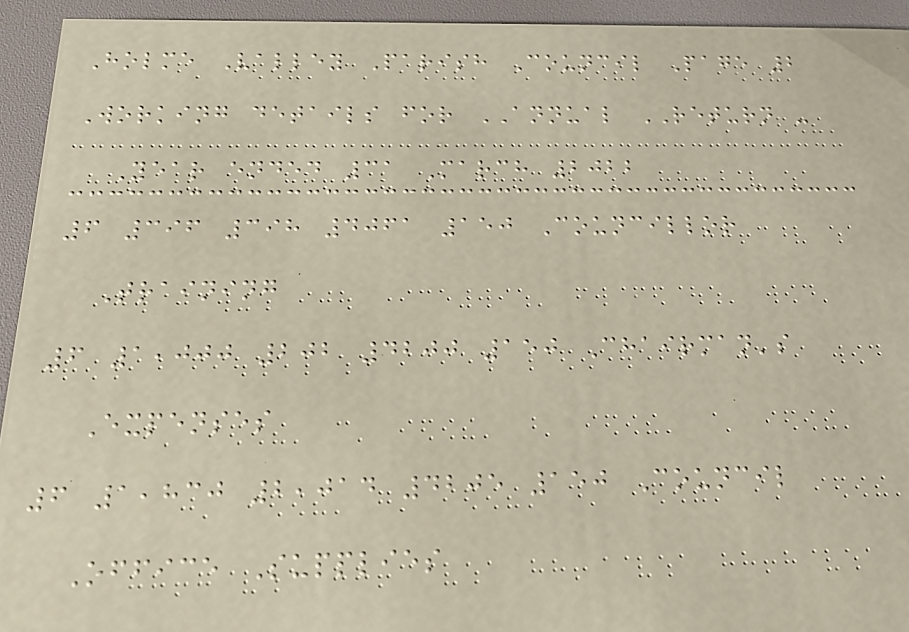Holme Valley Parish Council Page 2
Working details for ANNUAL RETURN -
Year ended 31 March 2022
6 396 398 4061 150 Councillor
Training
6 1,000 202 4200 150 Chairman's
Expenses
6 1,830 2,014 4205 150 Council
Office Supplies
